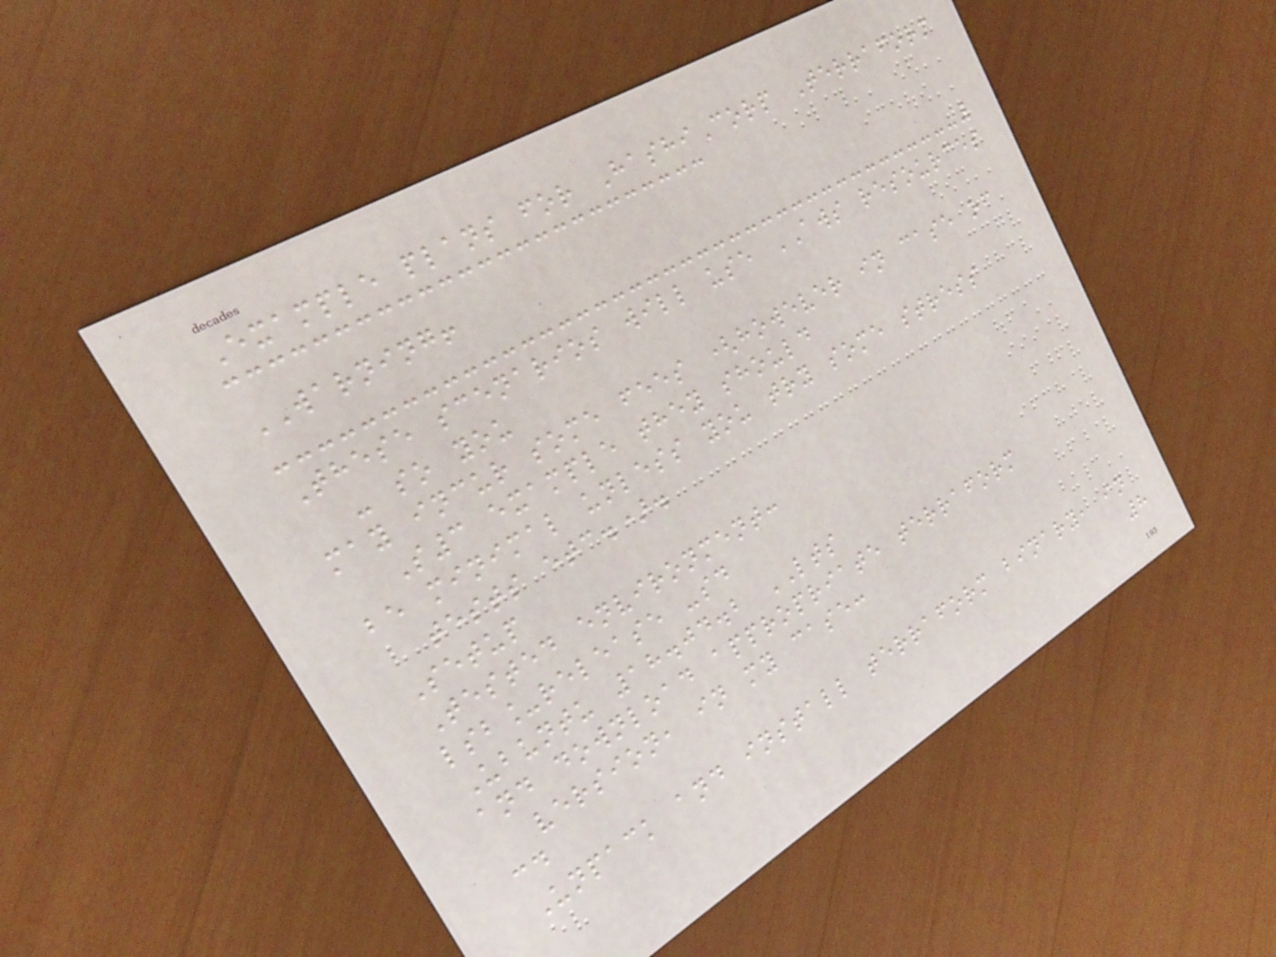Example plans for HashiCorp Terraform
WARNING!
These scenarios will use AWS resources
- so you
may incur some fees (however in case of
S3 example they should
be minimal unless you try some stress
tests etc.).
Setup
Tested environment:
lsb_release -sd
Ubuntu 18.04.2 LTS
and download appropriate terraform
version, in my case:
cd
Unpack and install terraform binary, in
8
